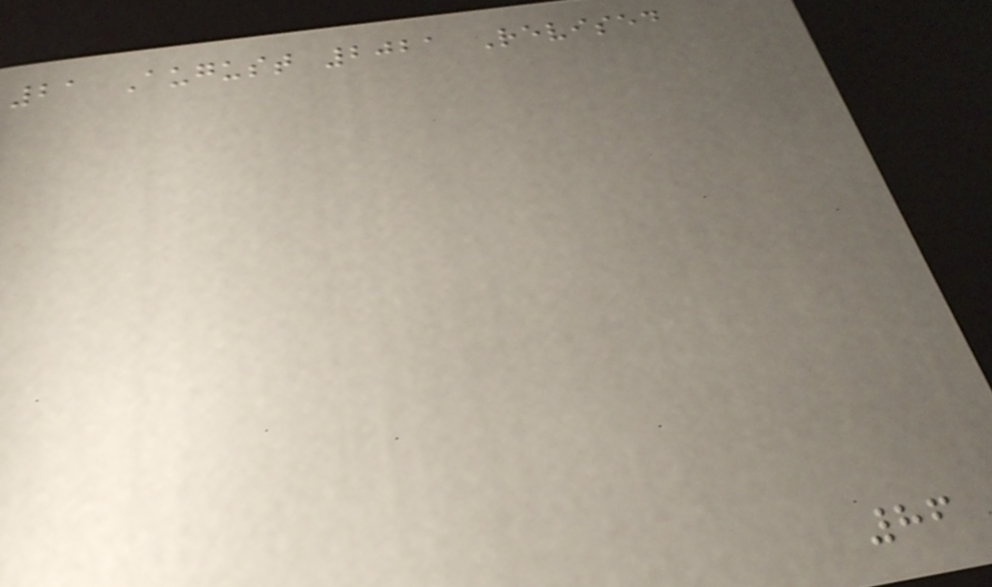21 August 2021 Revised
86
